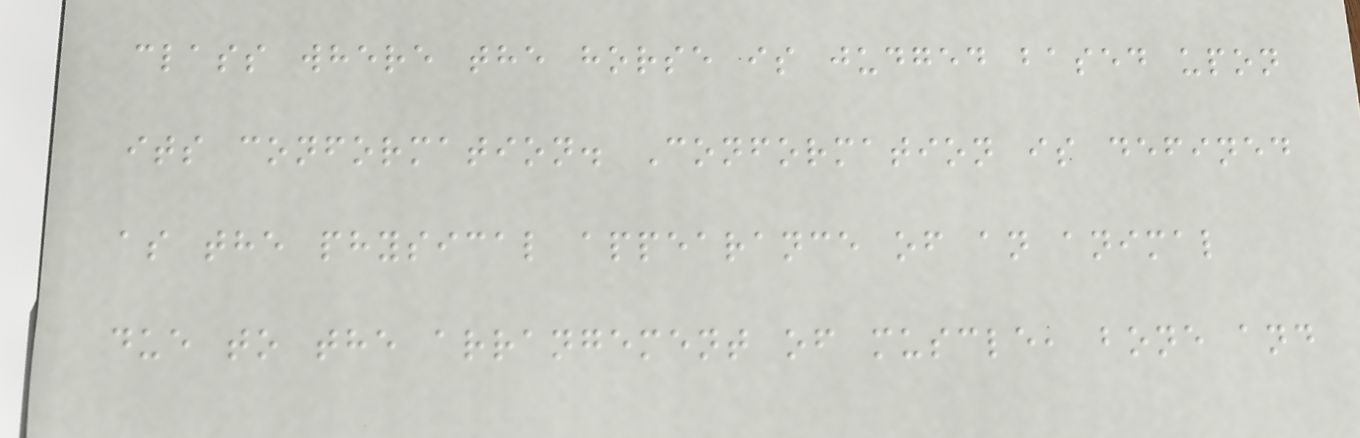class where the horse is judged based upon
its conformation. Conformation is defined
as the physical appearance of an animal
due to the arrangement of muscle, bone and
